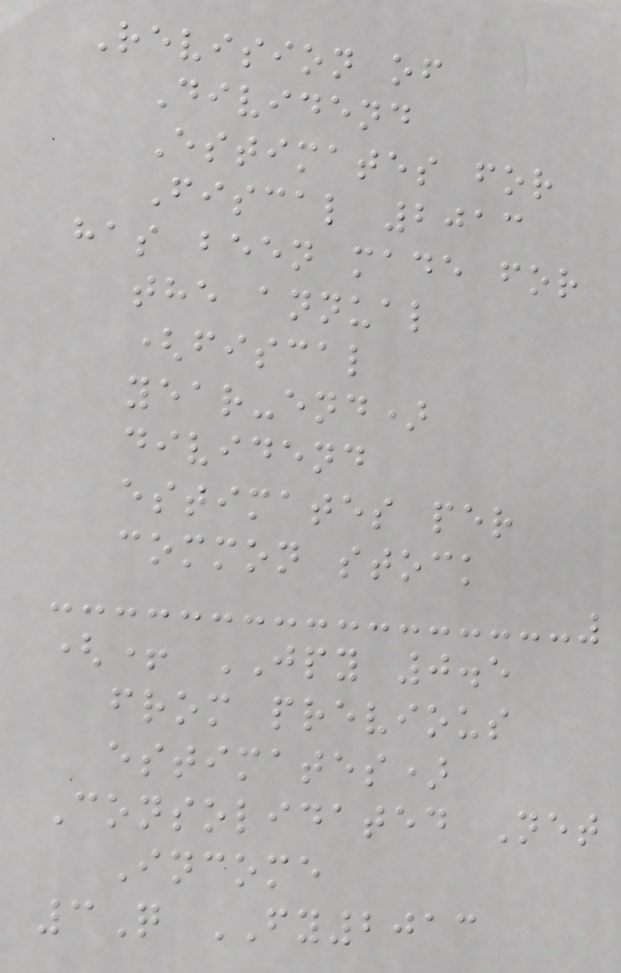Revision of
Dividend
Estimates for
Fiscal 2013
has been made for
the annual
(fiscal
year-end)
dividend
estimates per
common stock
(+ JPY 0.5
from previous
estimates)
Consolidated Net
Income
3Q FY2013
